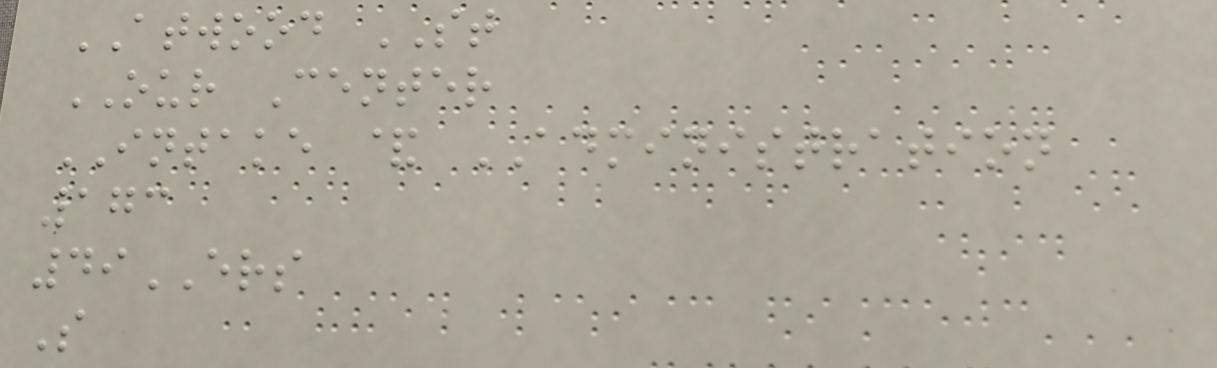ATWOOD ST
OUR Center
INTAKE & ADMINISTRATION
173
49ERS
S
